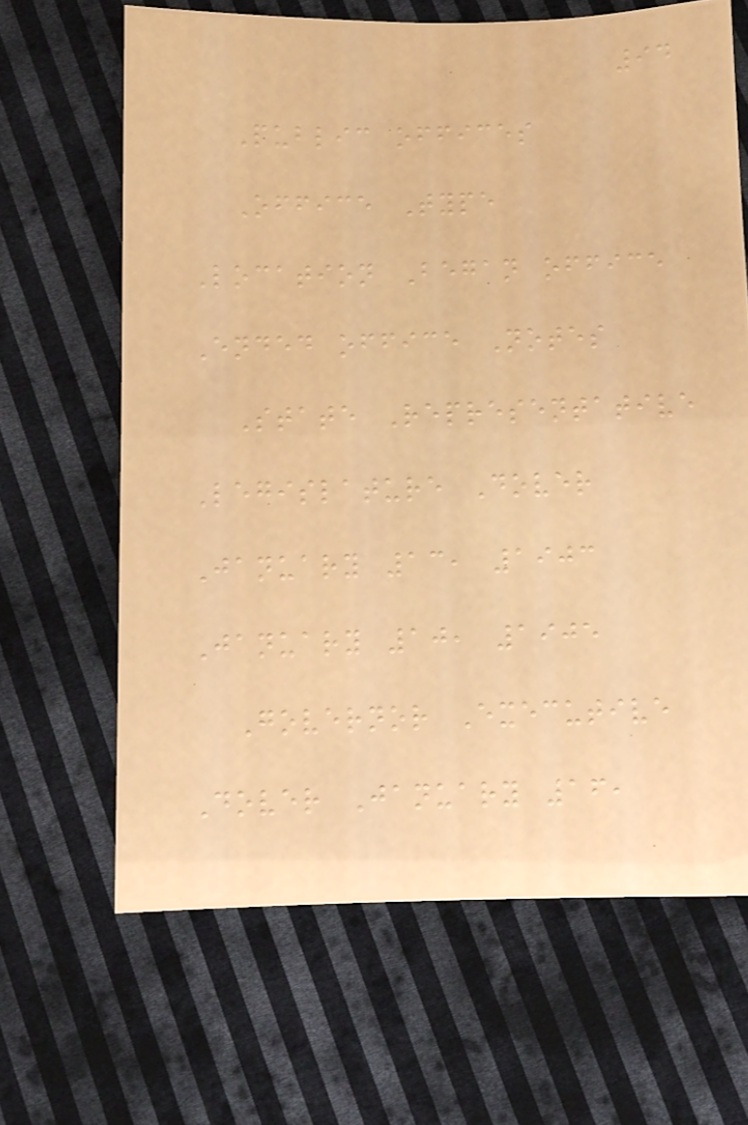94
Public offices
Office Type
Location Began office
Ended office Notes
State Representative
Legislature Dover
January 13, 1903
January 10, 1905
Governor Executive
Dover January 16,
